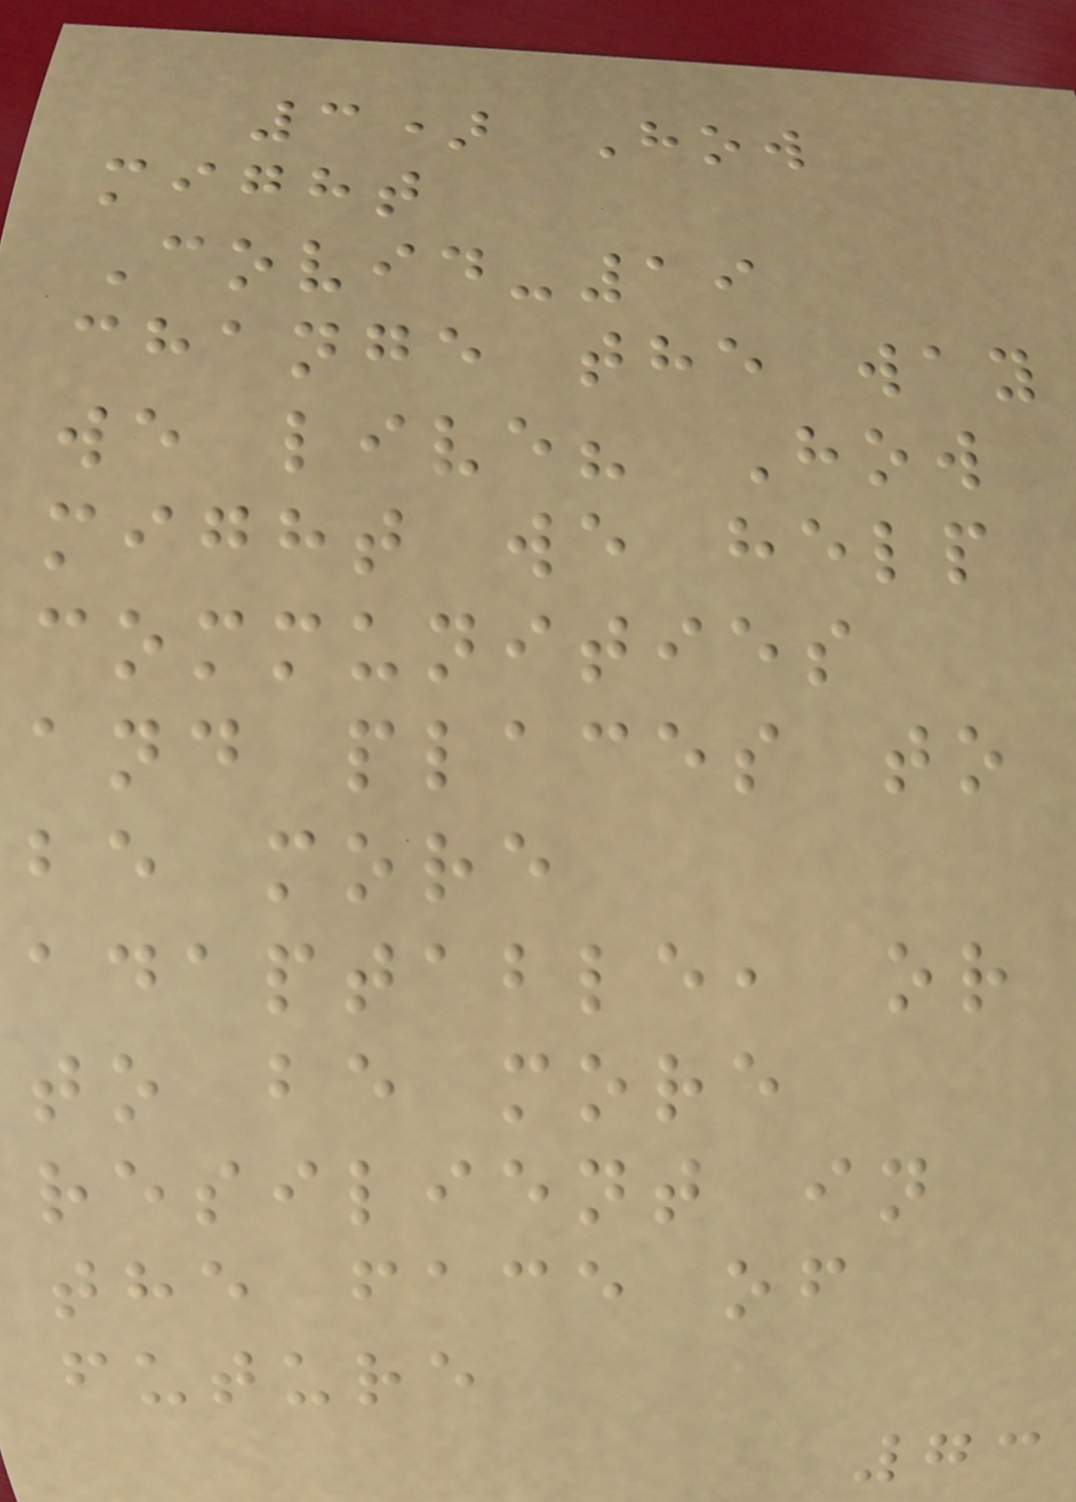3) How
might
Covid-19
change the way
we live? How
might we help
communities
and places to
be more
adaptable, or
to be more
resilient in
the face of
future
73
